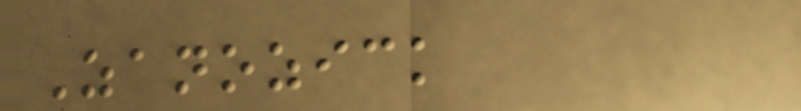Zanozick
